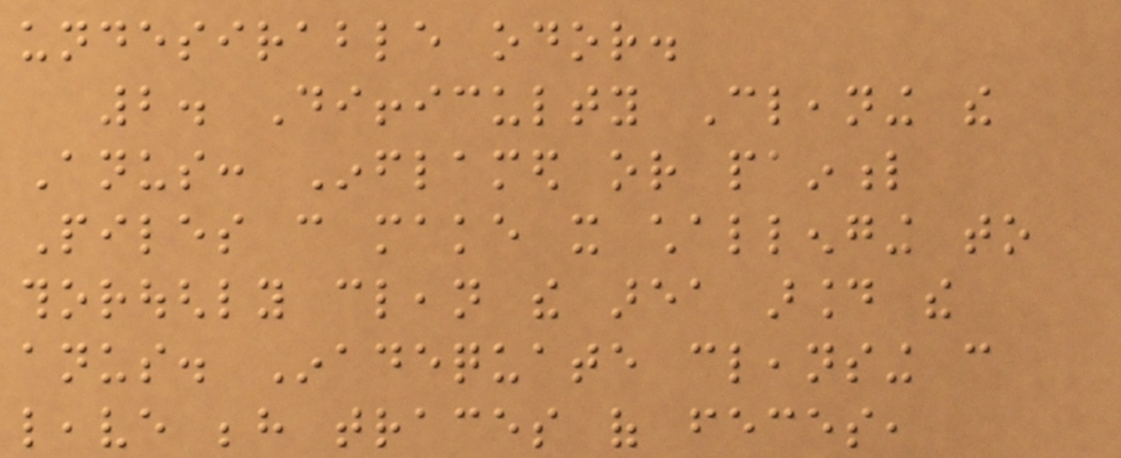undesirable odor.
2. Difficulty Cleaning the
Anus: Inflamed or painful
Piles can make it challenging to
thoroughly clean the area around the
anus. Inadequate cleansing can
leave behind traces of feces,
